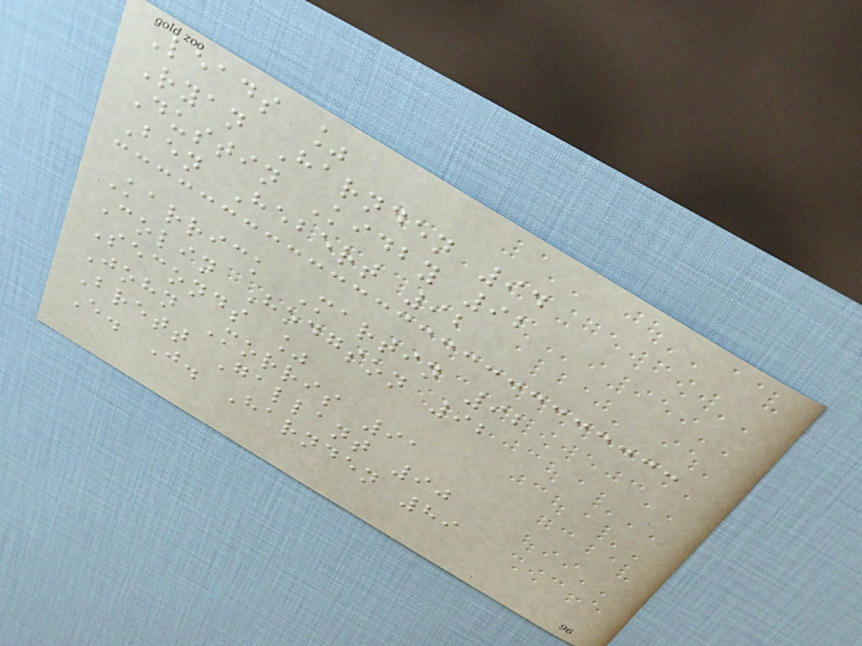Leads %
Ryan Harnden 94
Dustin Kidby 92
Ben Hebert 92
Karrick Martin 92
Colin Hodgson 92
Seconds %
John Morris 91
Brett Gallant 90
E. J. Harnden 89
